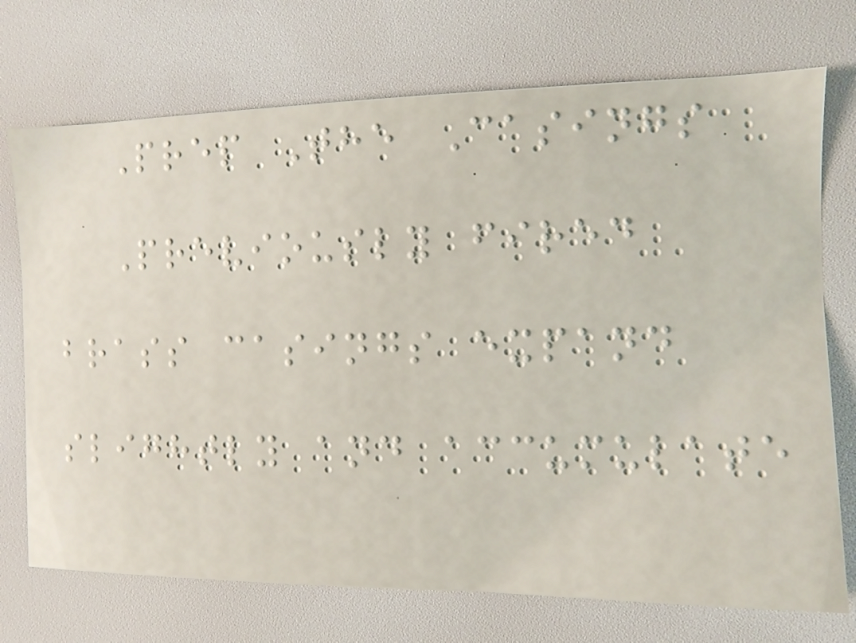Prep The Casings
Previously fired
brass casings expand
slightly and accumulate
